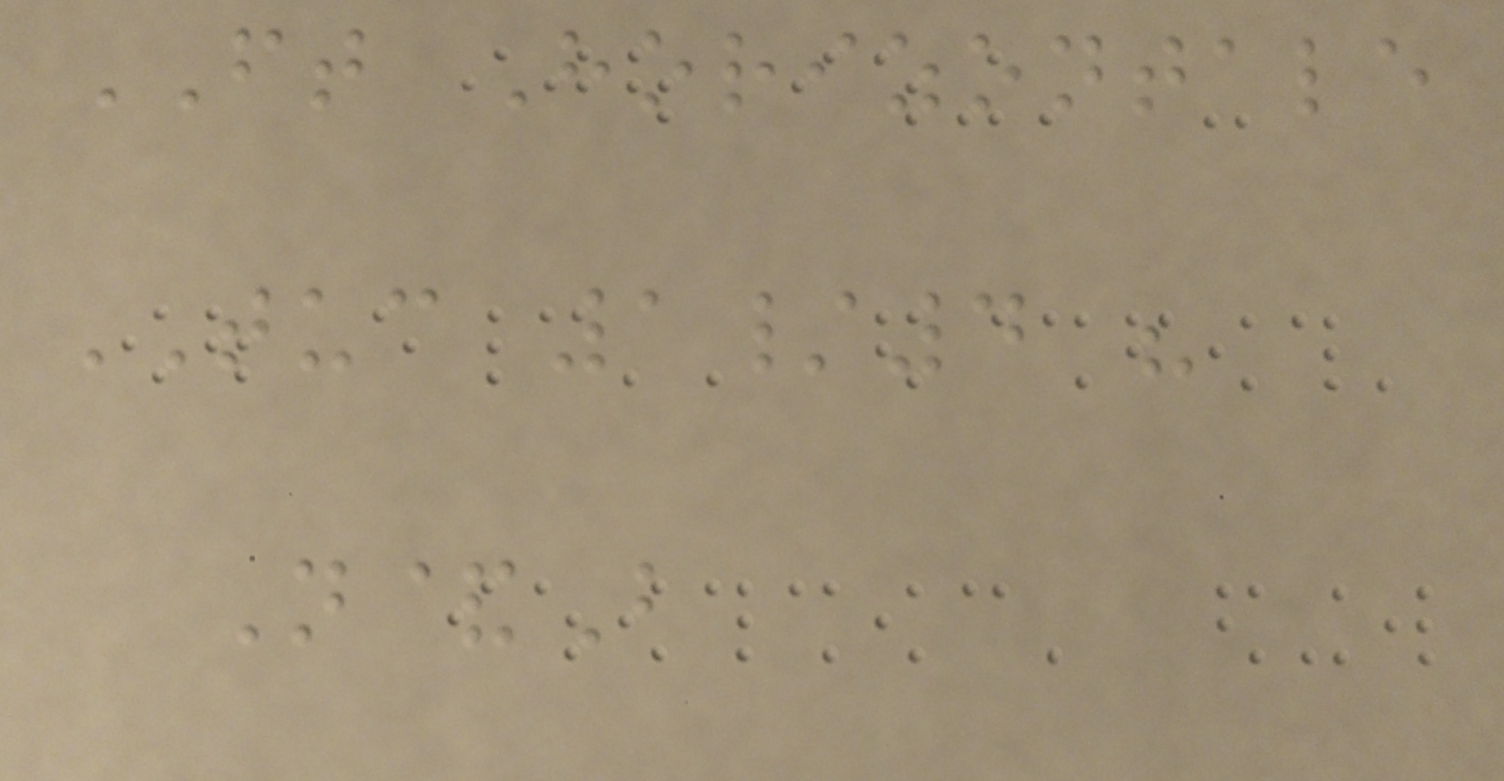FT Horizontale
TUC 1/4 "
N&B
